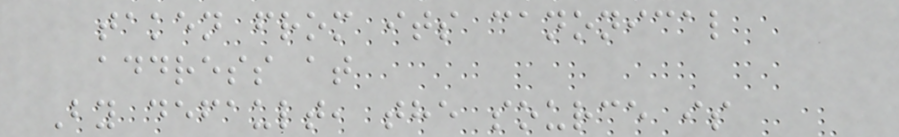taken from its canonical
address at
By default, the source is
